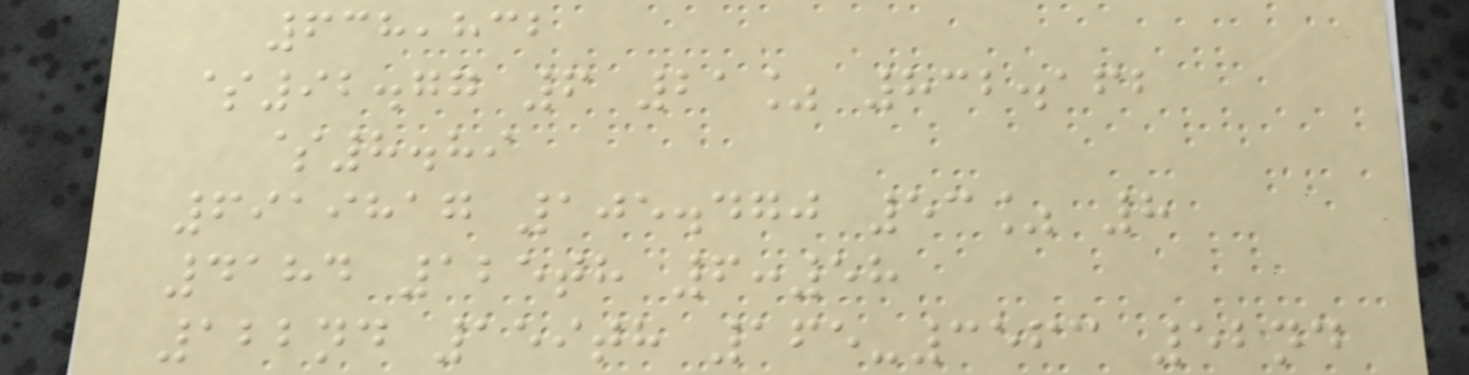638,832
$92.77 6 21% 832.162
$8.89
6919817 105.470 53% 8
4184 125th 6:58
122nd 159th 165-3563 52nd
